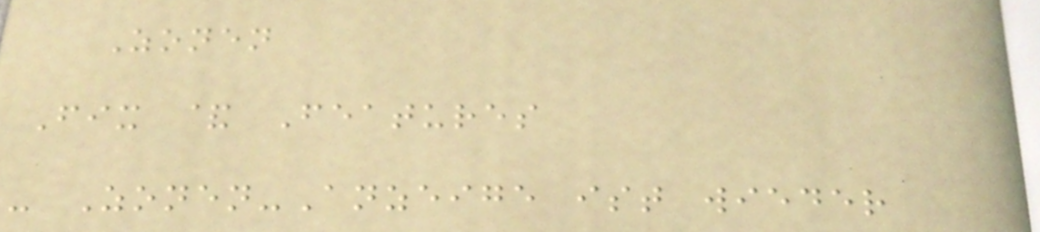Zonen
Fix & Features
- Zonen-Anzeige ist wieder
